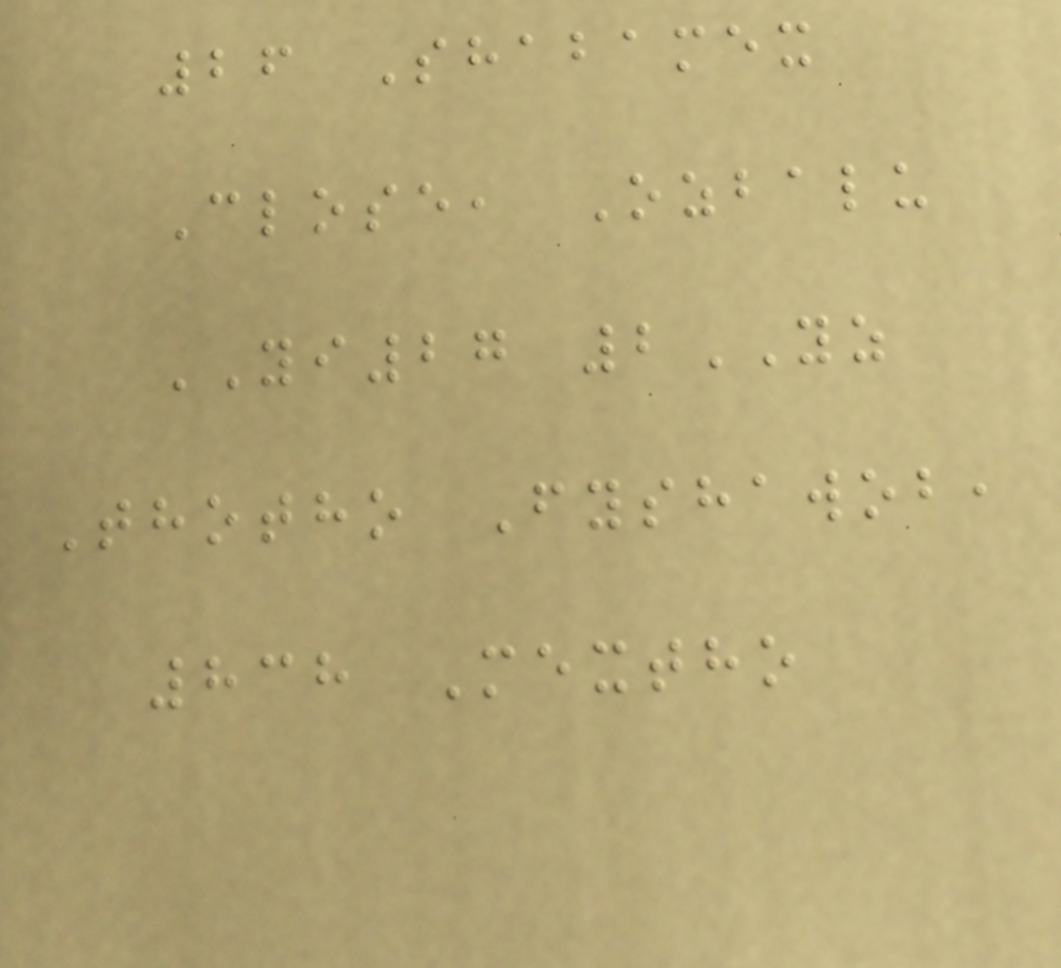26 Shabamex
Close, Ozbalu
YI27 2YZ
Thotho Fyshawob,
838 Mextho
